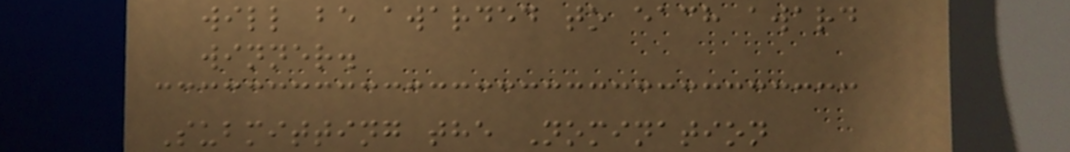will be awarded to each award
winner.
Submitting the Nomination
